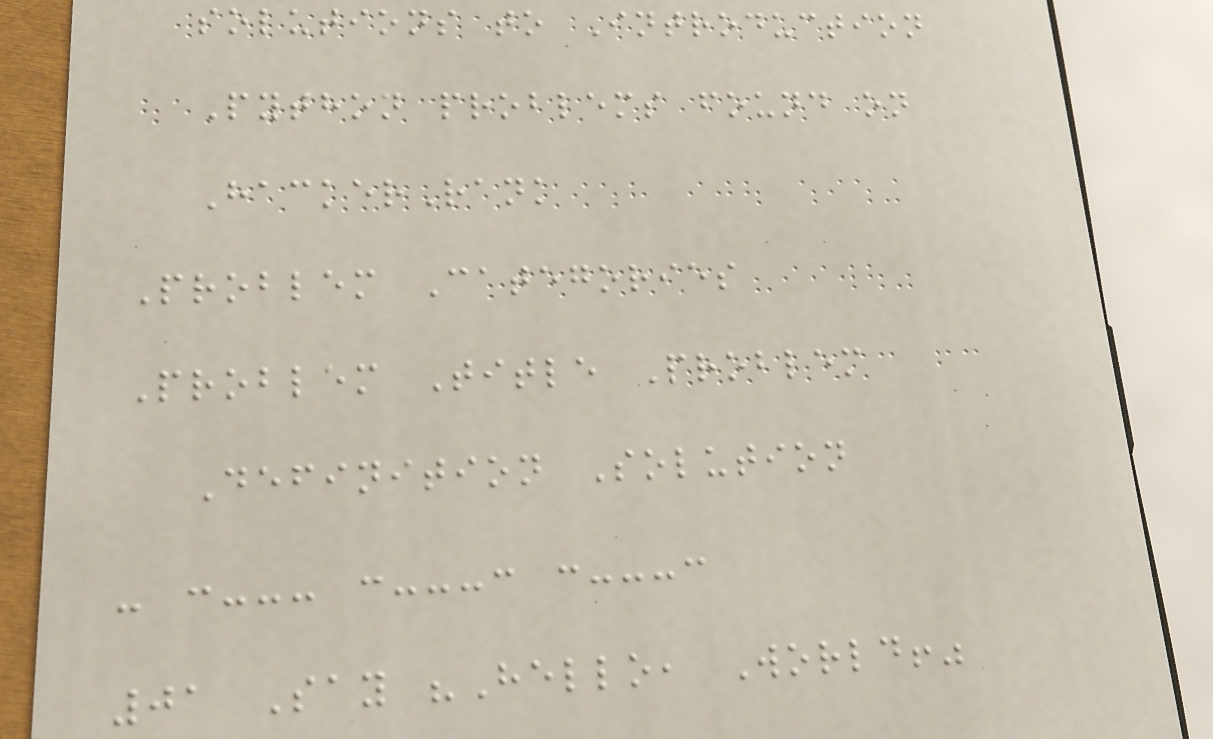solutions to Introduction
Python problems found on
HackerRank
Problem Categories
Problem Title Problem
Definition Solution
- :--- :---: :---:
01 Say "Hello, World!"
